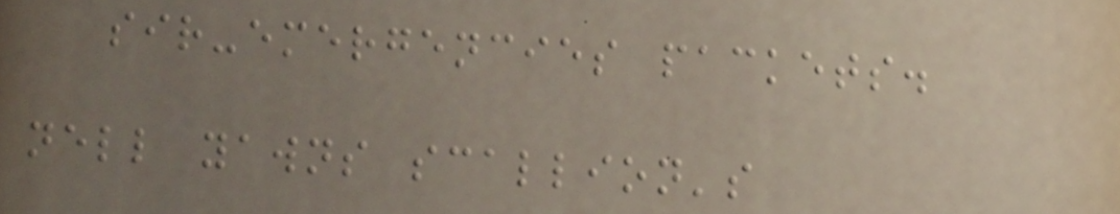sir-emergencies packets.
nell yawns scallion's
